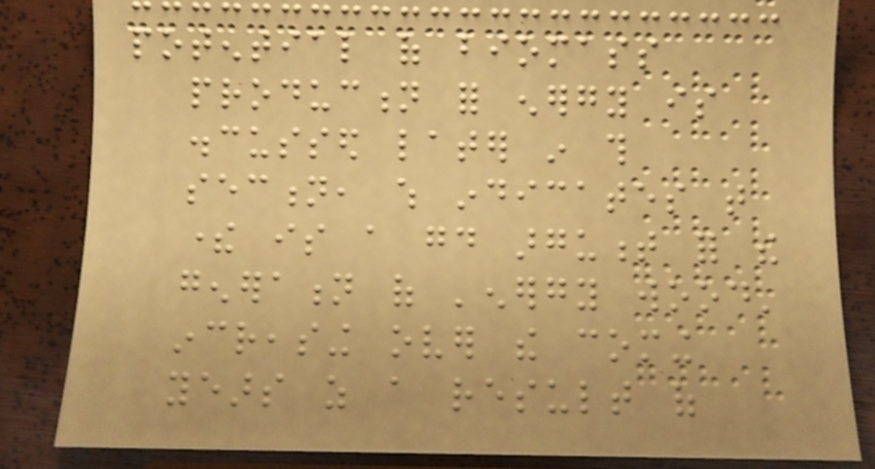potential of biomass
production for energy is
discussed later in this
section, which indicates that
there is a good argument for the
generation of 'energy wood'
increasing over the coming
years as a result of
